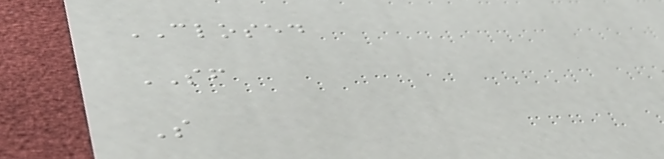CLOSED
SF
S
